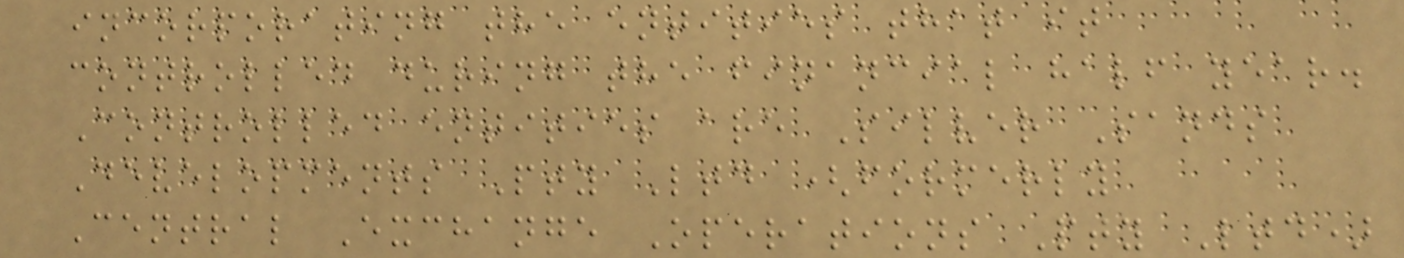incorporating the entities that it
controlled during the financial half year.
Controlled entities are Silver Sands
Developments Pty Ltd (formerly
Central Exchange Operations Pty Ltd)
